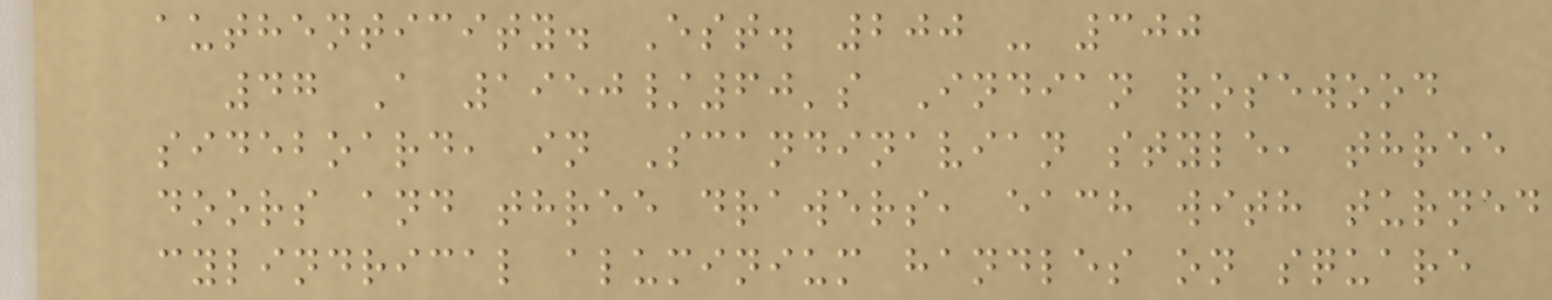authenticity. Est. 200 - 300
47 A 1950/60's Indian rosewood
sideboard, in Scandinavian style, three
doors and three drawers, each with turned
cylindrical aluminium handles on square
